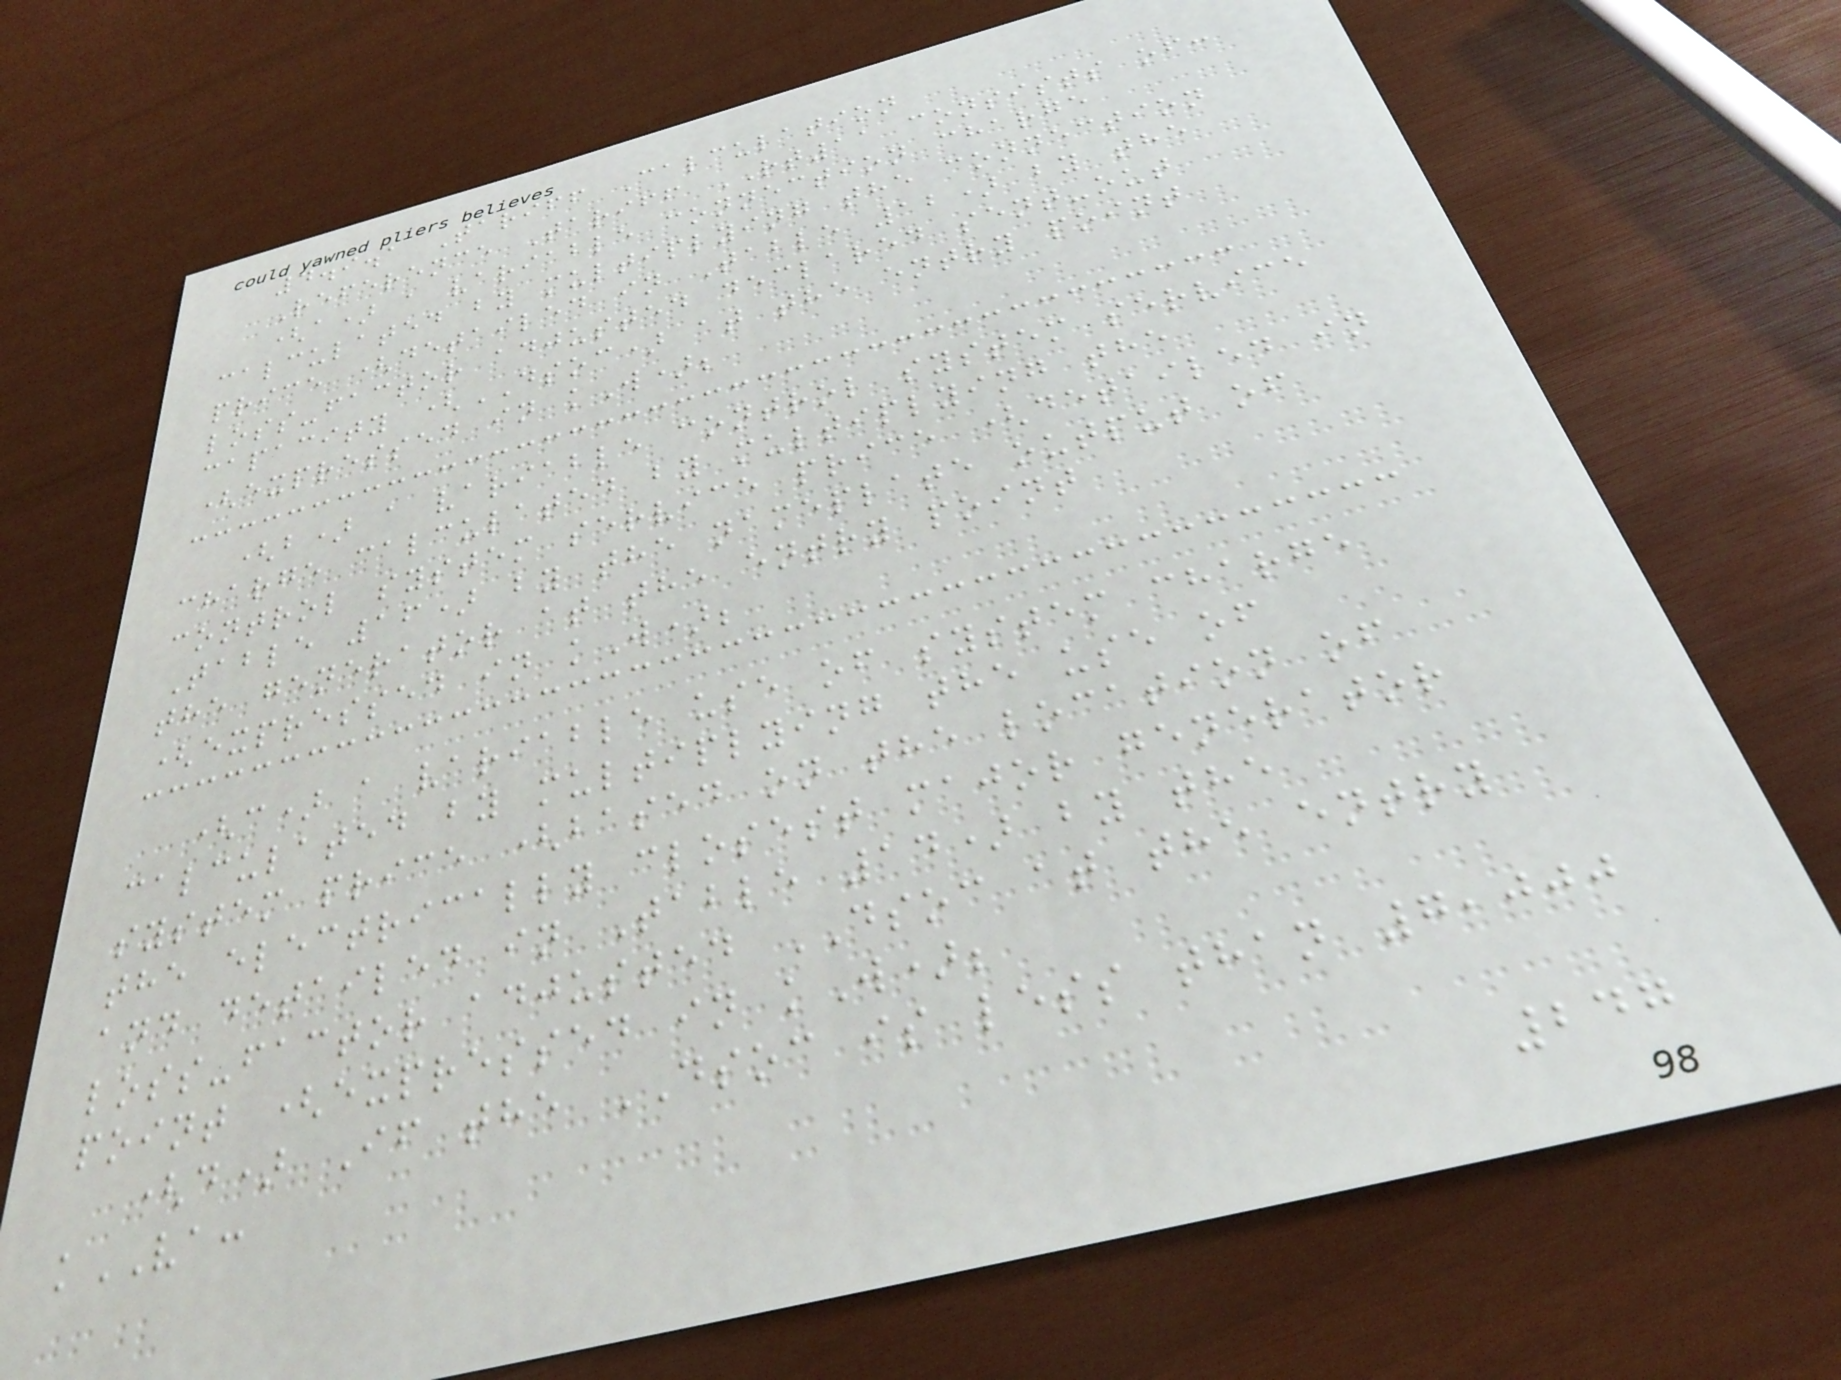4.9.1 Tariff Calculation
Reference Tariff RT11 consists of:
(a) a variable connection charge
calculated by multiplying the connection
price (detailed in Table 12) by the
loss-factor adjusted declared sent-out
capacity (DSOC) at the entry point
(expressed in kW);
(b) a variable control system service
charge calculated by multiplying the
control system service price (detailed in
Table 16) by the nameplate output of
the generator at the entry point
(expressed in kW);
(c) a variable use of system charge
calculated by multiplying the use of
system price (based on the location of
the electrically closest major generator
and detailed in Table 14) by the
loss-factor adjusted DSOC at the entry
point (expressed in kW);
(d) If the DSOC is less than 7,000
kVA:
247
